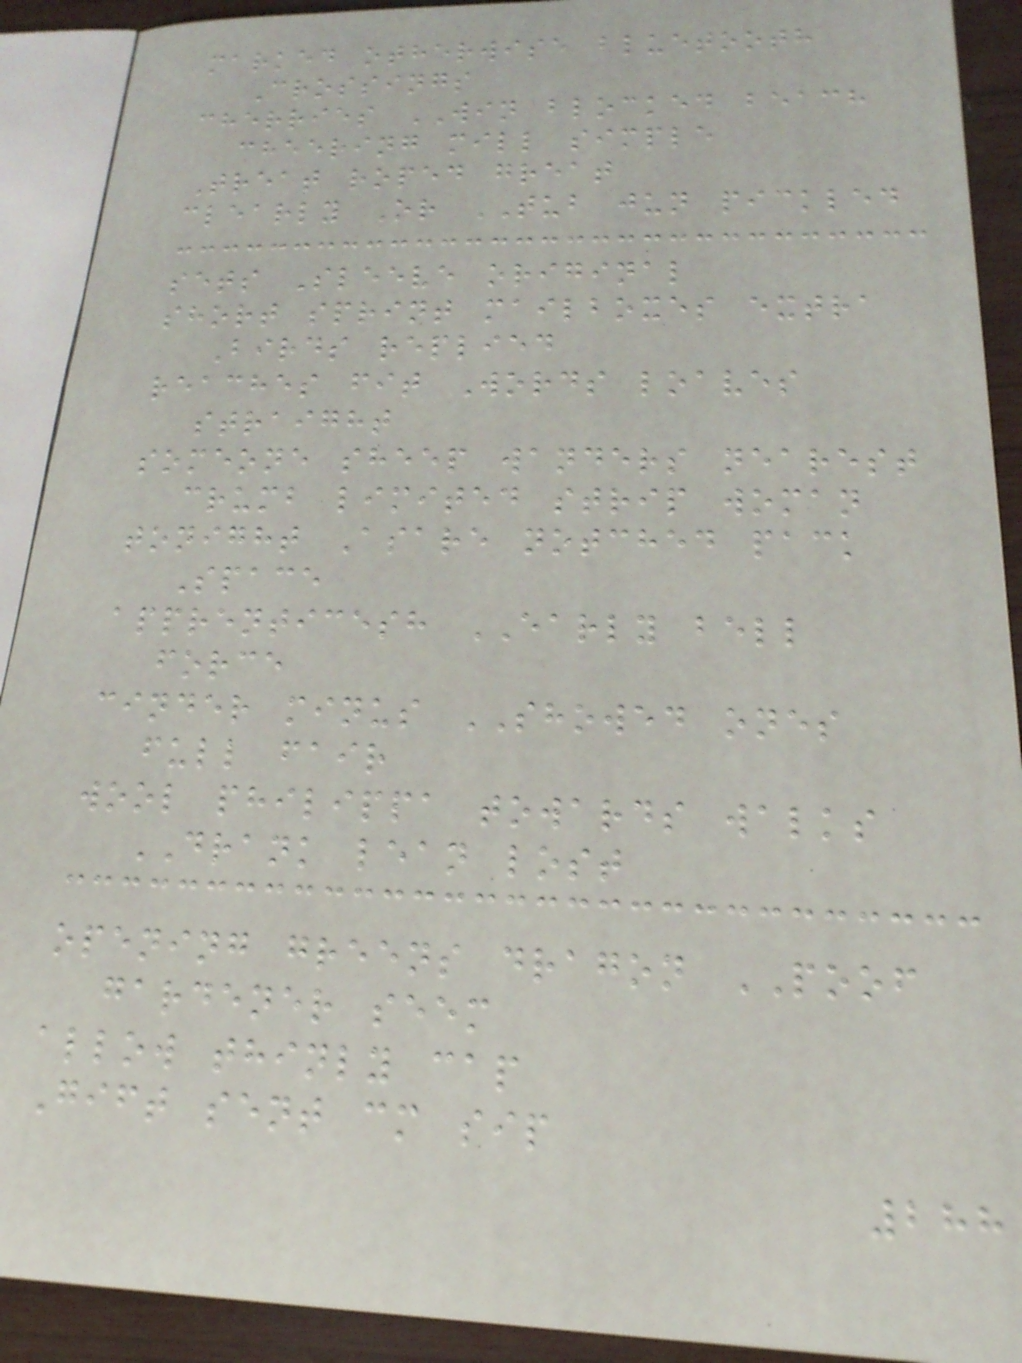marked otherwise bluetooth
Crossings
cherries WIN blocked beach
cheering mill simple
Treat roped great
clearly Or TUB jun pickled
sets Sleeve original
short sprint mailboxes extra
Birds replied
reaches fit Words loaves
straight
someone sheep wanders nearest
crumb limited strip woman
tonight Asare notched pack
Space
apprenticesh EARLY bell
force
cinder minus SHOWED ones
full fair
wool philippa towards walks
DRANK lean lost
opening greens dragon POOF
gardener seem
allow thinly cap
Gift sent cm sip
288
